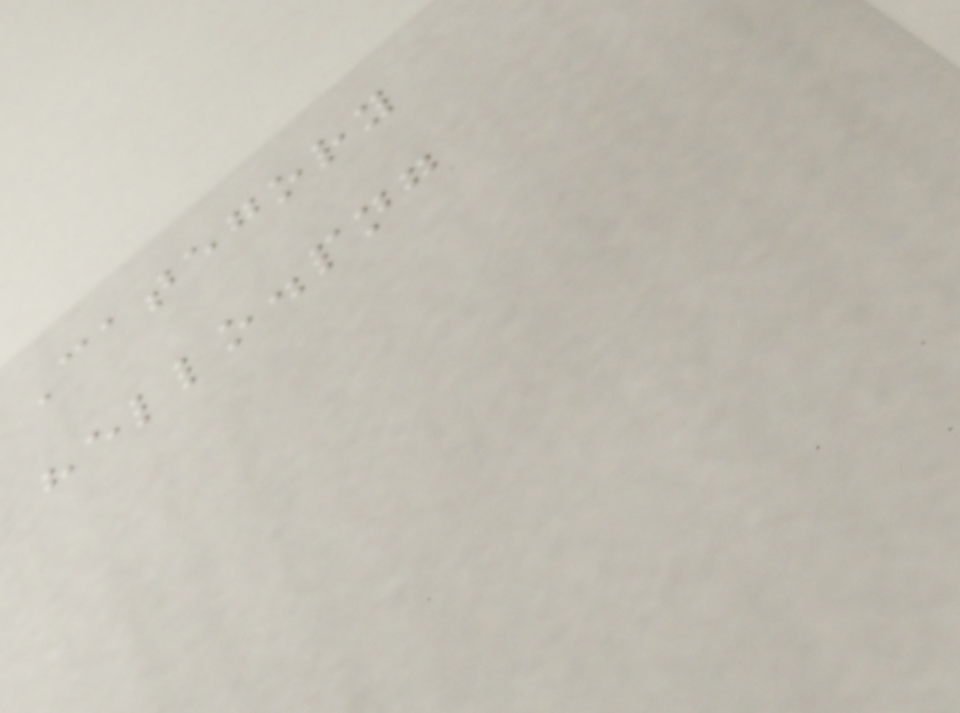Category
hello.png
